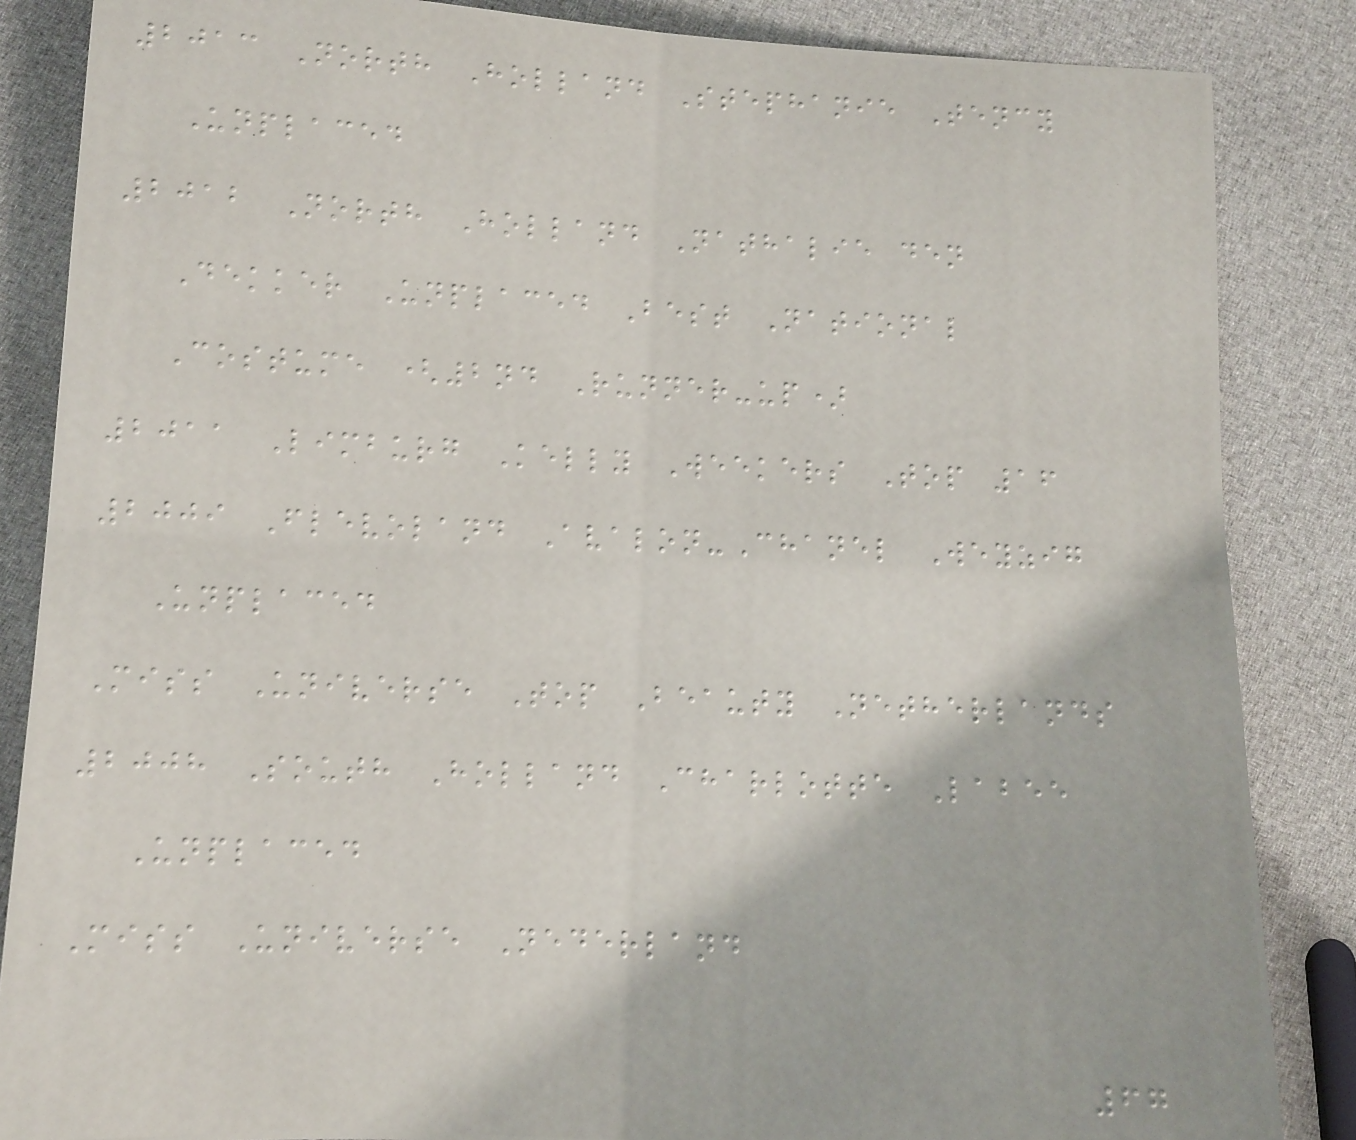2013 North Holland Stephanie Tency
Unplaced
2012 North Holland Nathalie den
Dekker Unplaced Best National
Costume (2nd Runner-up)
2011 Limburg Kelly Weekers Top 16
2009 Flevoland Avalon-Chanel Weyzig
Unplaced
Miss Universe Top Beauty Netherlands
2008 South Holland Charlotte Labee
Unplaced
Miss Universe Nederland
67
